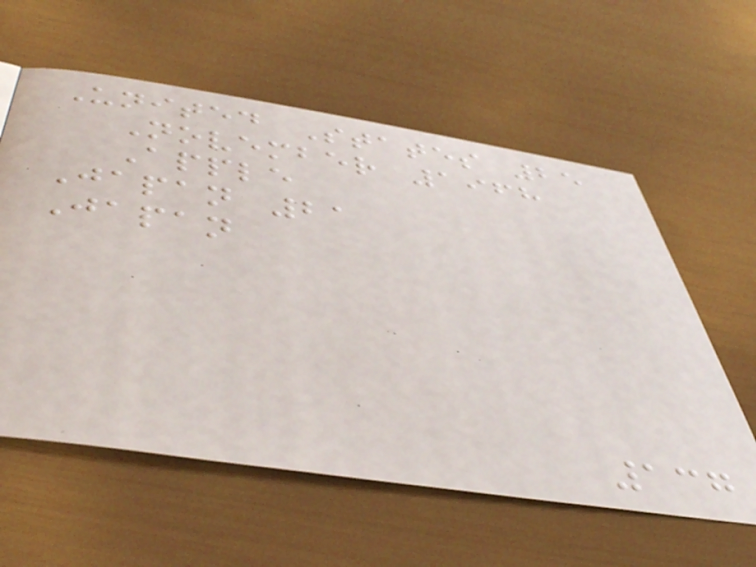United States 25
November 1968
Apple
Japan 21
Japan
137
